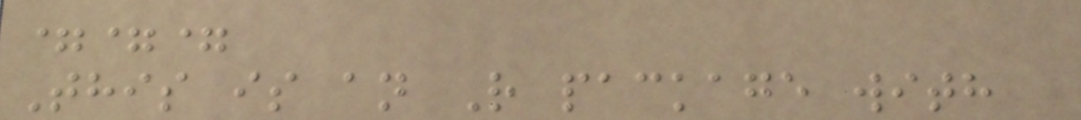===
This is an R package with
